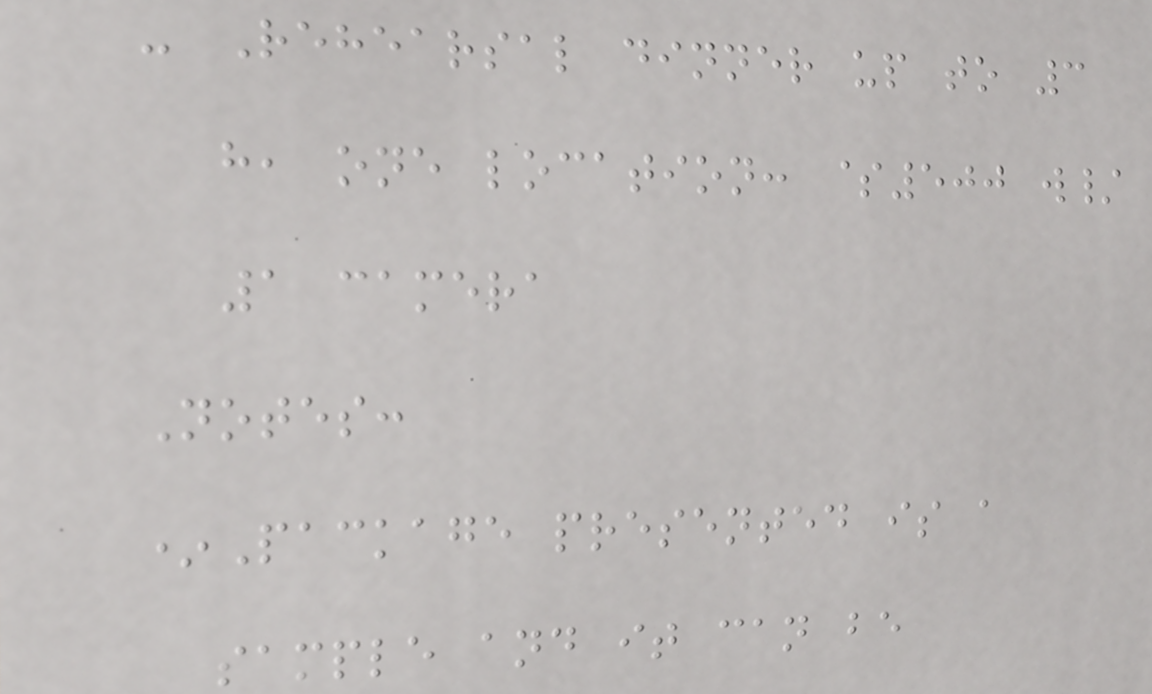- Rehearsal dinner up to 3
h, one location: $500 w/
1 camera
Notes:
*Package presented is a
sample and it can be
